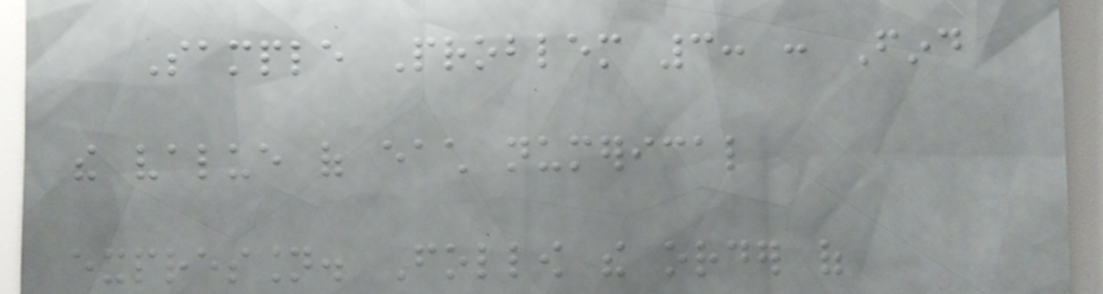Sample Problem 3: : Find
the value of each numerical
expression. Follow the order of
